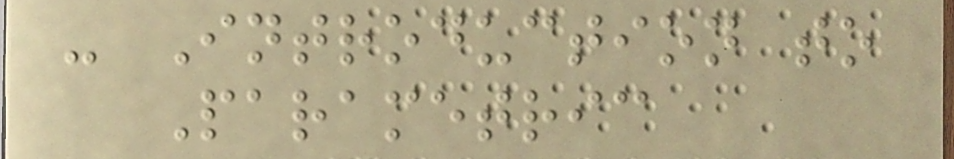- Introduction to
Parametric
